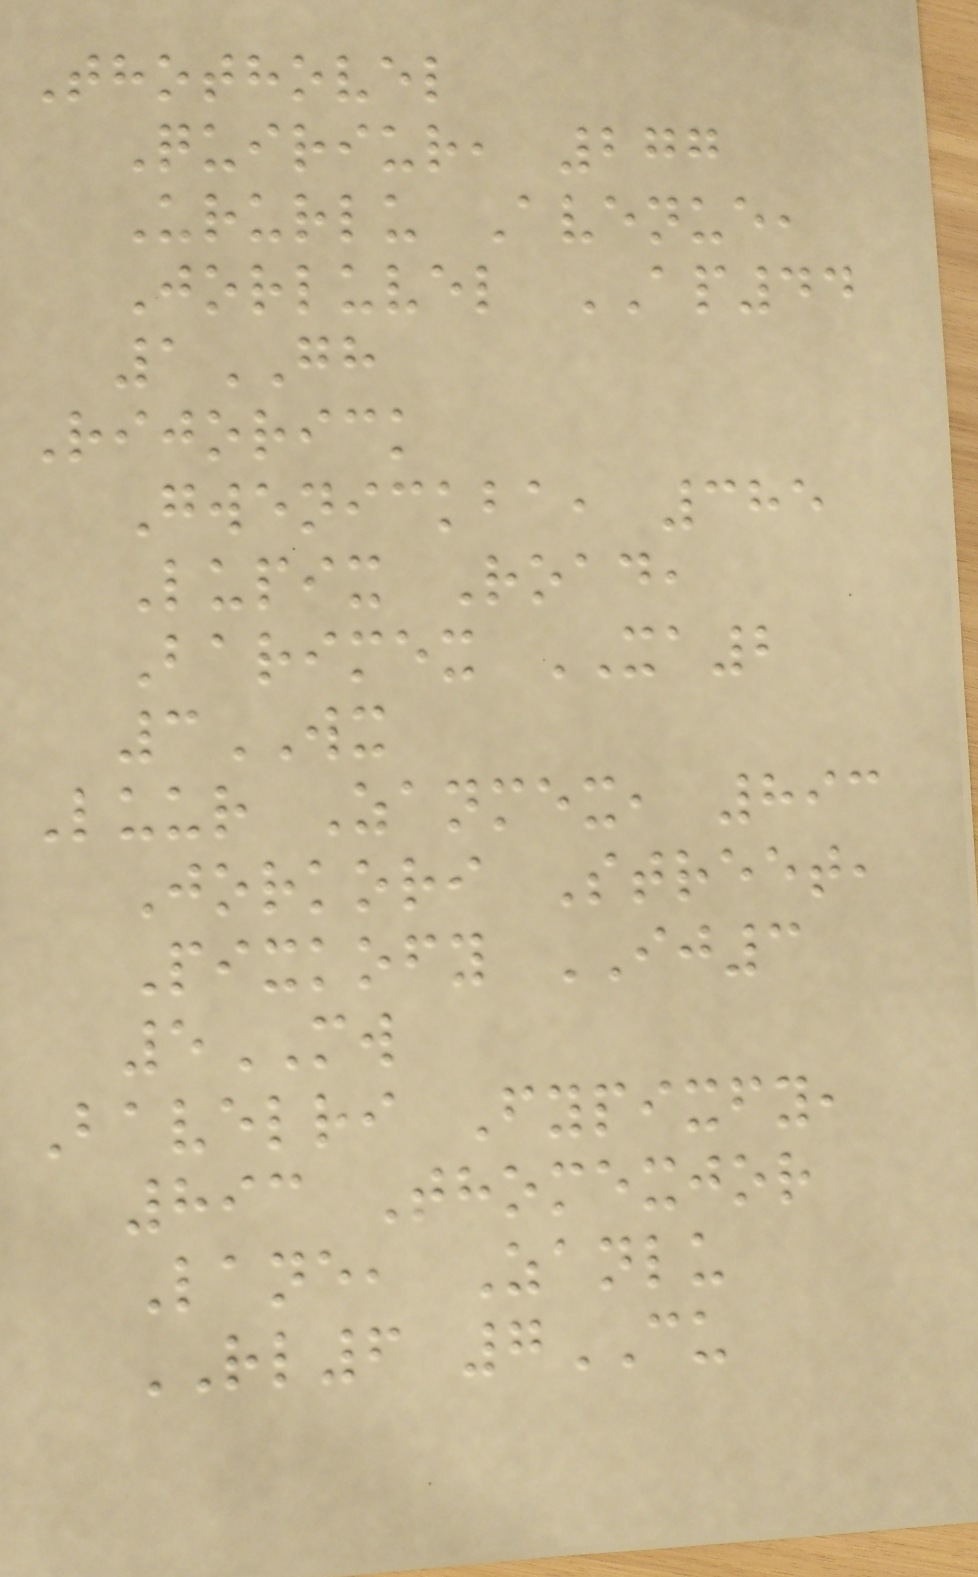Thothovel
Quiriur, 277
Ururlu Avenue,
Jorluvel AP44
1GH
Rijorick
Gwenickba, 385
Lupix Road,
Barimex XA2
3WX
Luur Zanmex, 893
Jorkori Street,
Pixkofy IJ3
5MW
Bavelri Fypixfy,
893 Thomexjor
Lane, Zanlu
RL6 7CU
